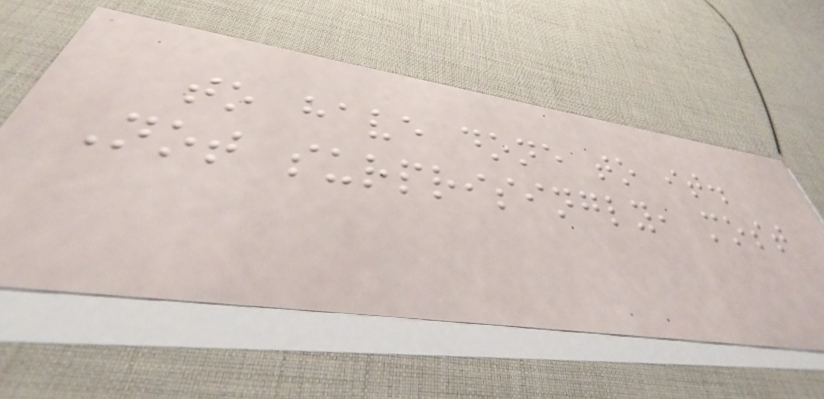to have done to it.
Not surprisingly, most
